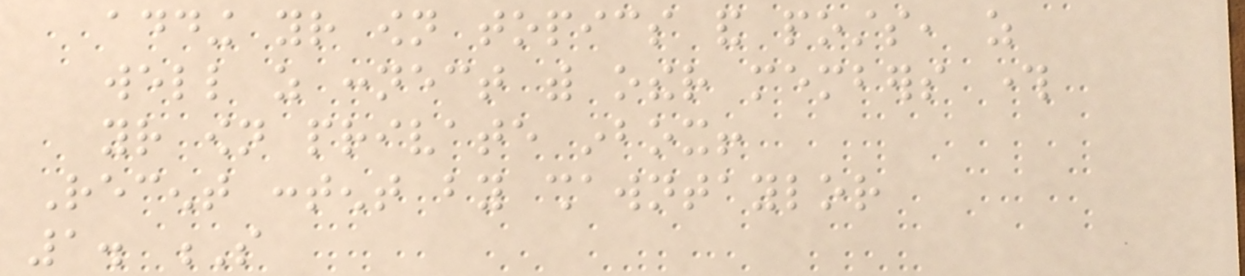adding your own topics and posts, as
well as connect with other members through
your own private inbox!
Recent content by shawntaylor
1. S
